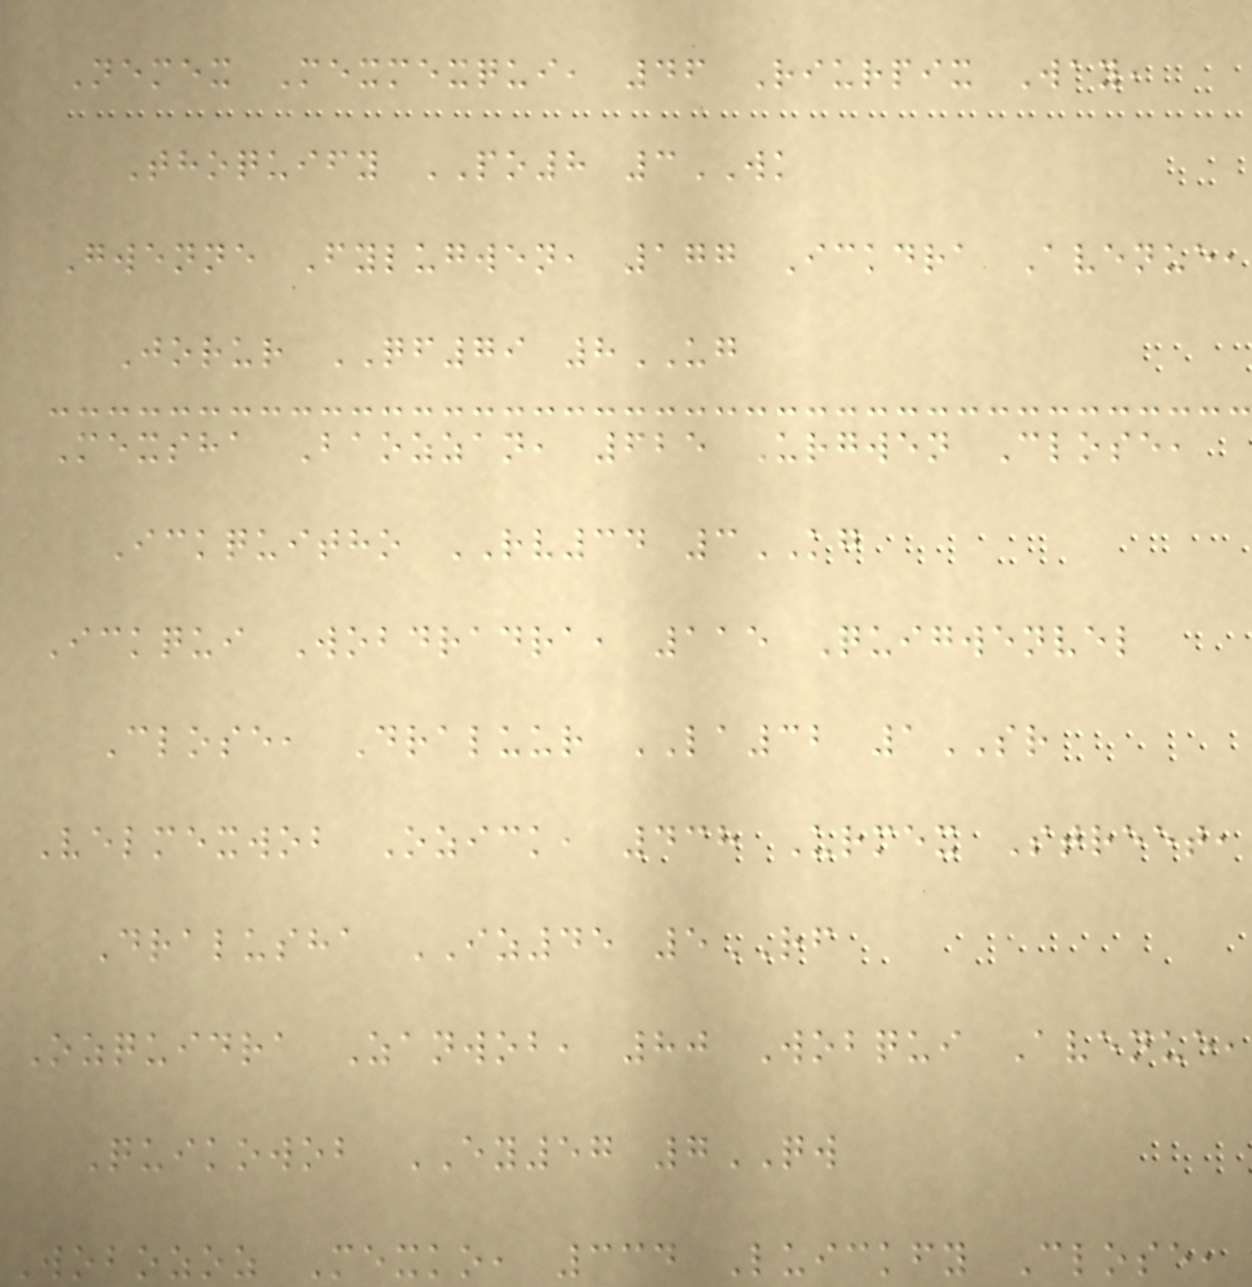Nemex Mexmexqui, 46 Riurpix Way,
Thoquify PO8 3WK
Gwenne Fylugwen, 177 Ickdra Avenue,
Jorur QF79 8UG
Mexsha Baozzan, 625 Urgwen Close,
Ickquitho RV34 3KG
Ickqui Wobdradra, 115 Quigwenvel
Close, Draluur LA32 1SR
Velmexwob Ozick, 438 Urmex Street,
Dralusha IZ45 5RF
Ozquidra Zanwob, 80 Wobqui Avenue,
Quikowob EY57 7QW
Wobozoz Mexko, 334 Luickfy Close,
